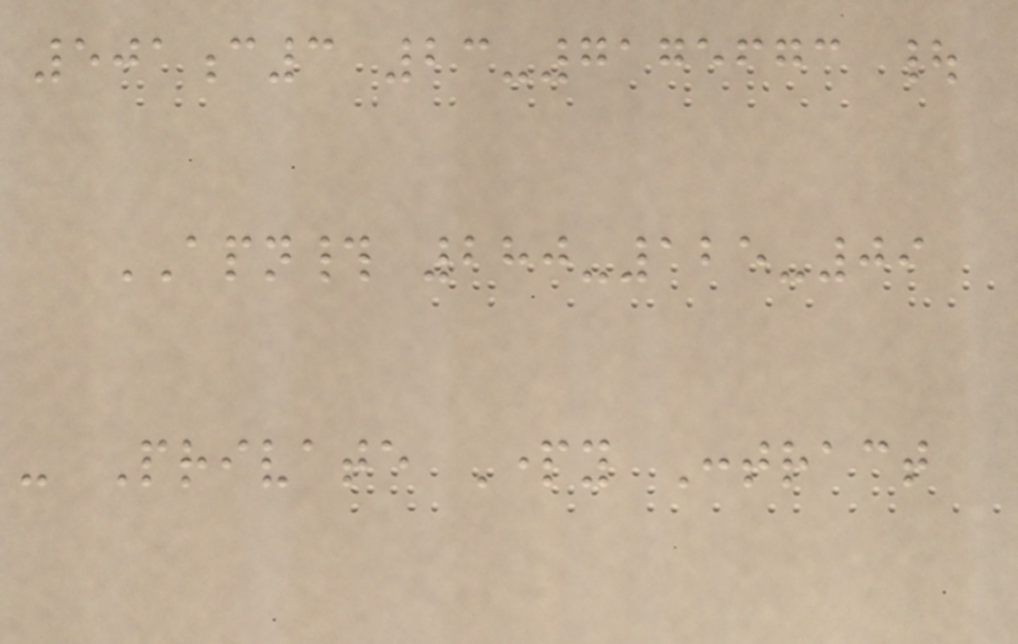501c3 23-7175673 |
APN# 280-125-09
- Private Party Contract
